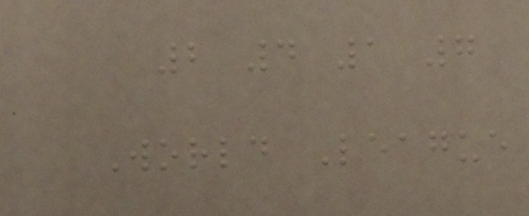2 4 1 7
World League
